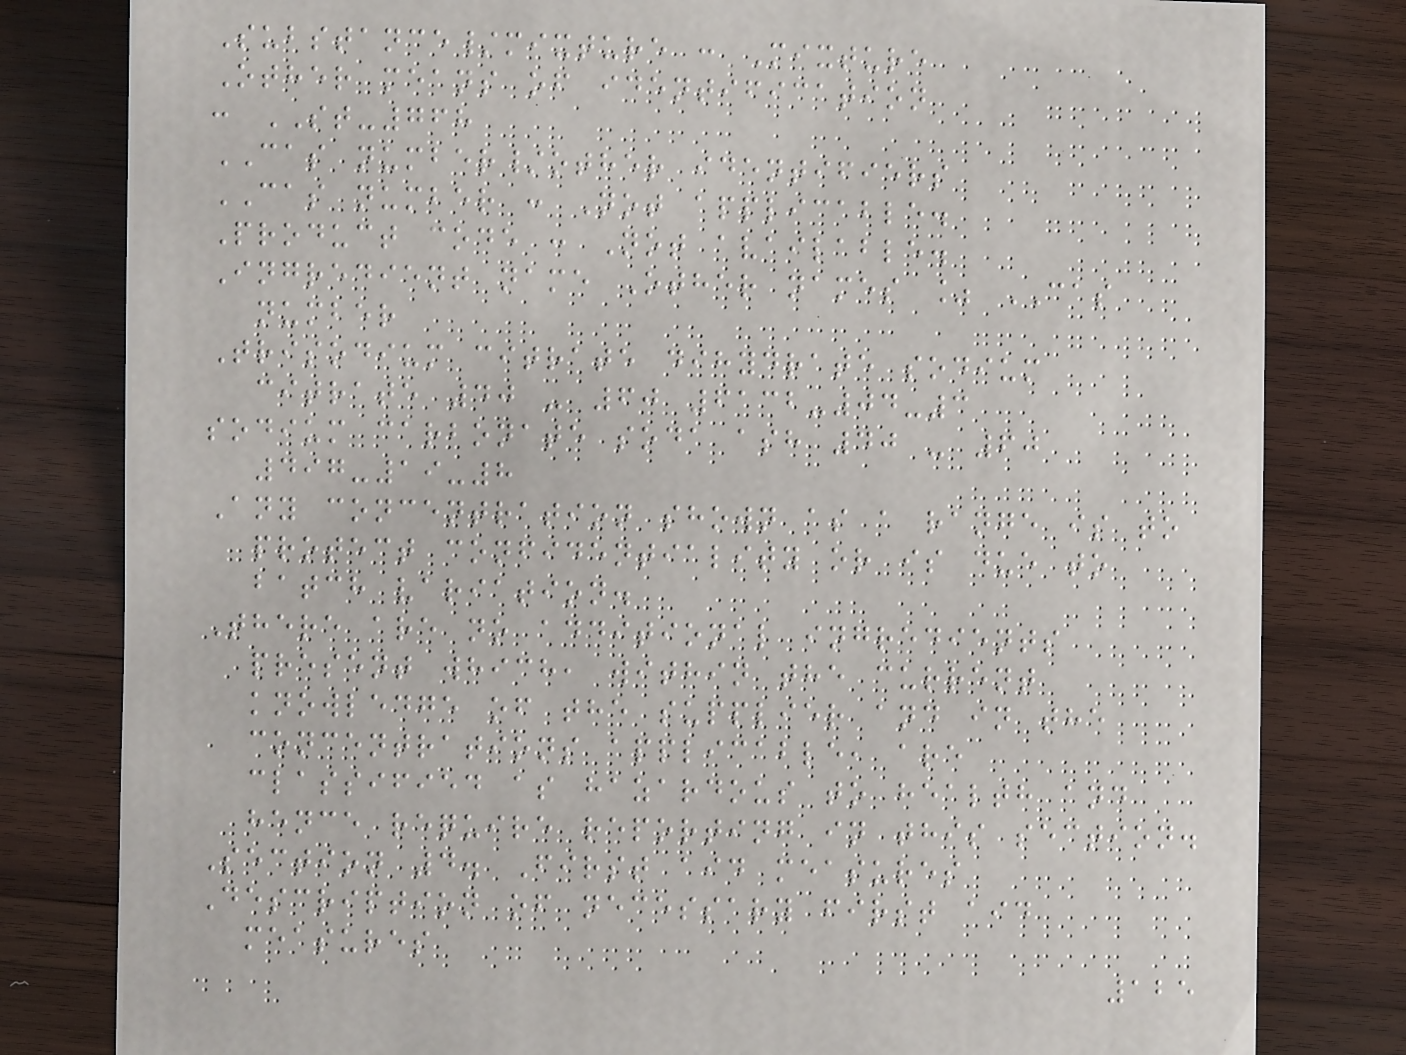Substance/mixture : Mixture
Other means of identification
: ST-768
CAS number/other identifiers
CAS number : Not applicable.
Product code : Not available.
Ingredient name Other names % CAS
number
Trisodium citrate dihydrate sodium
citrate 40 - 60 6132-04-3
sodium carbonate soda ash 40 - 60
497-19-8
Any concentration shown as a range is to
protect confidentiality or is due to
batch variation.
There are no additional ingredients
present which, within the current
knowledge of the supplier and in the
concentrations applicable, are
classified as hazardous to health and
hence require reporting in this section.
Section 4. First aid measures
Description of necessary first aid
measures
125
